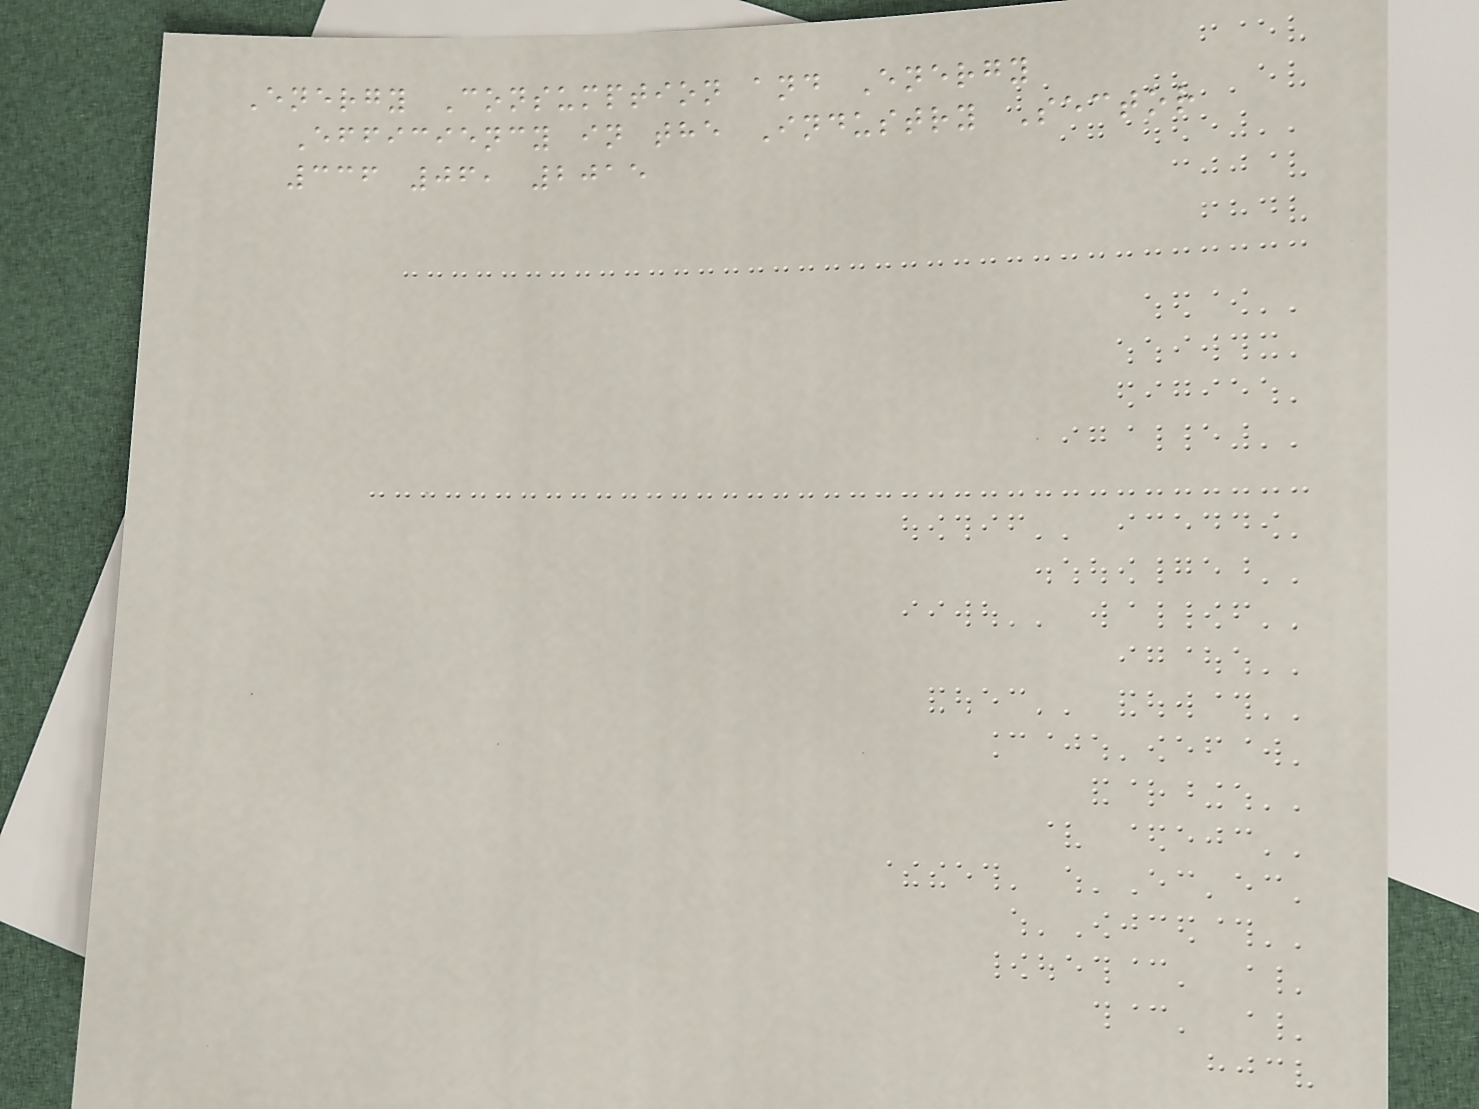Energy Consumption and Energy
Efficiency in the Industry Sector
336 06, 2015
